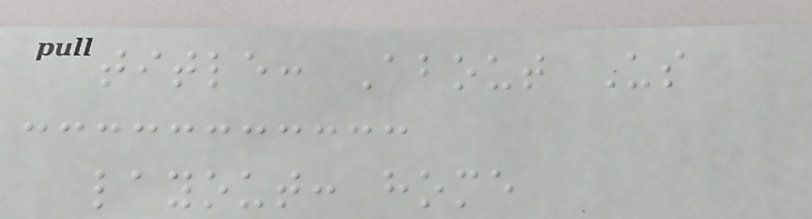title: About Us
layout: home
